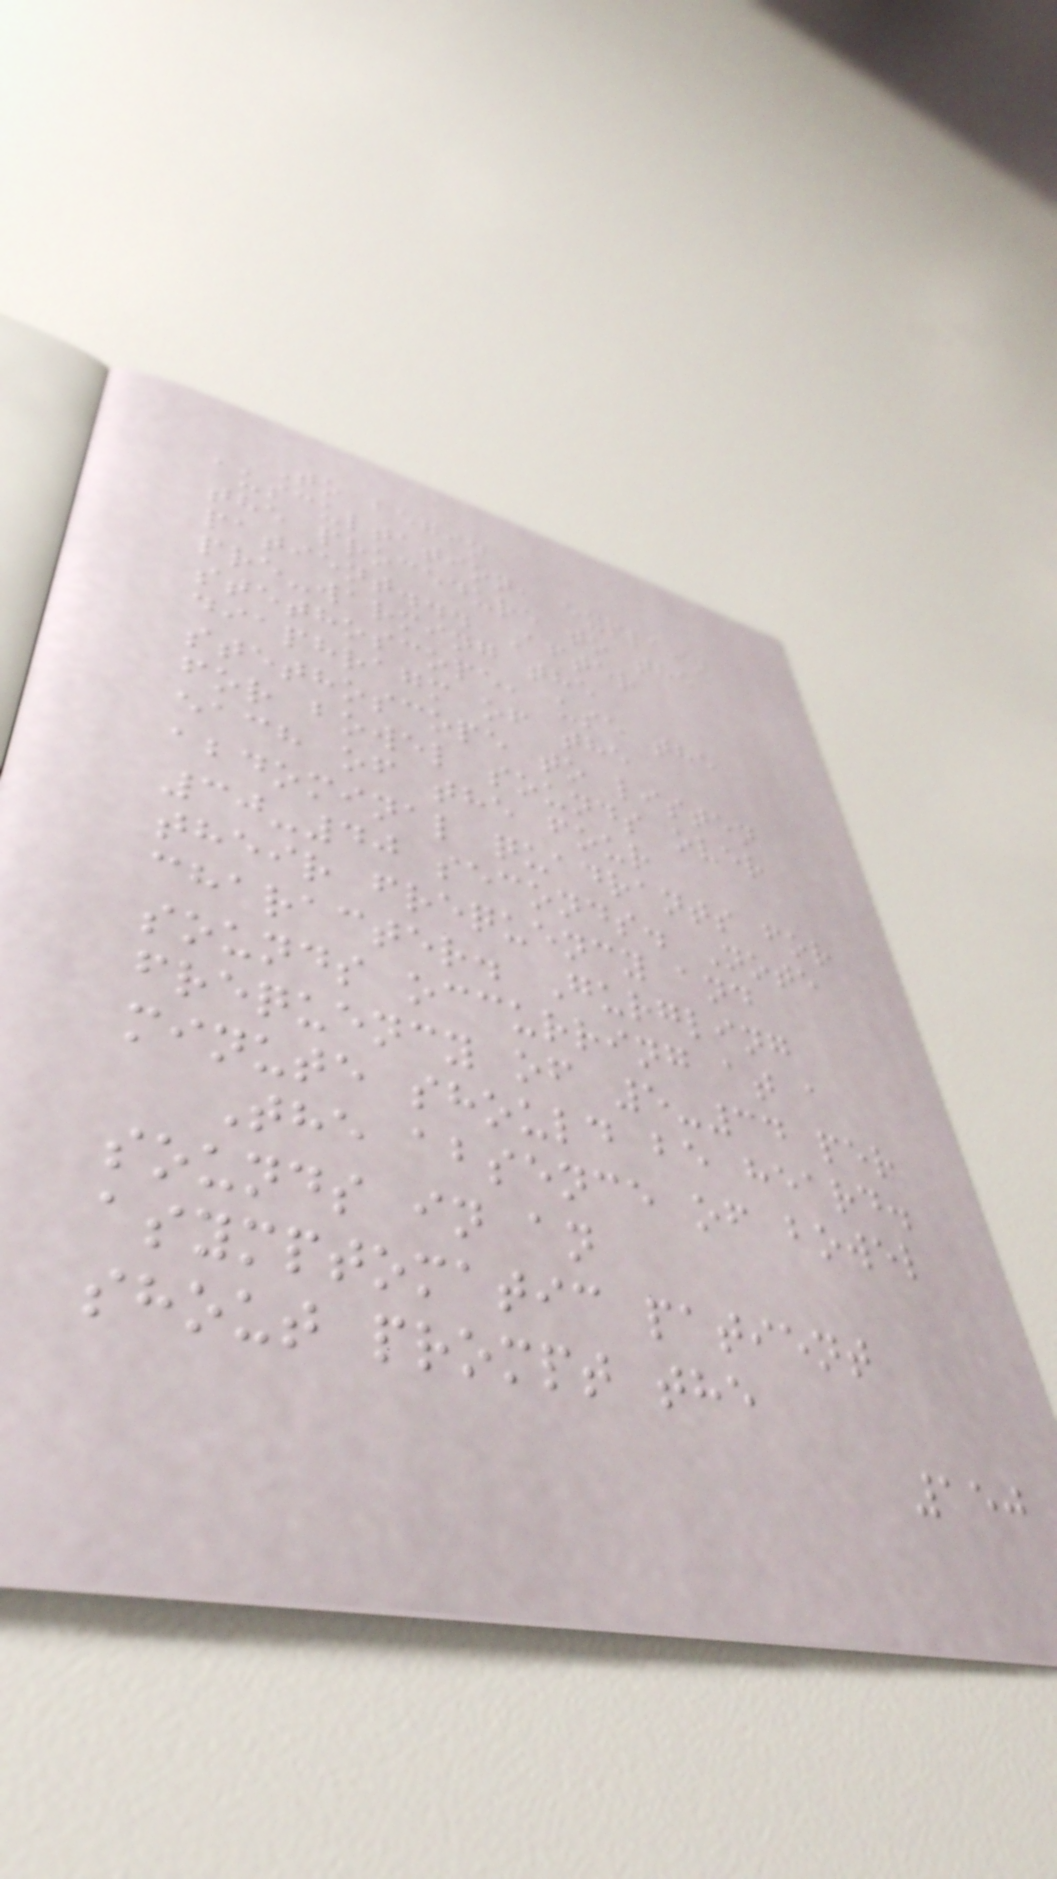To begin
auscultation, explain
the procedure to the
patient... After
pre-warming the
stethoscope, use the
diaphragm of the
stethoscope to listen
for bowel sounds over
each of the four
abdominal quadrants for
30-40 seconds. Note
their frequency and
character. Gurgling
sounds occurring at a
frequency of 5-34 per
minute should be heard.
The absence of bowel
sounds in an
asymptomatic patient
shout prompt the
150
